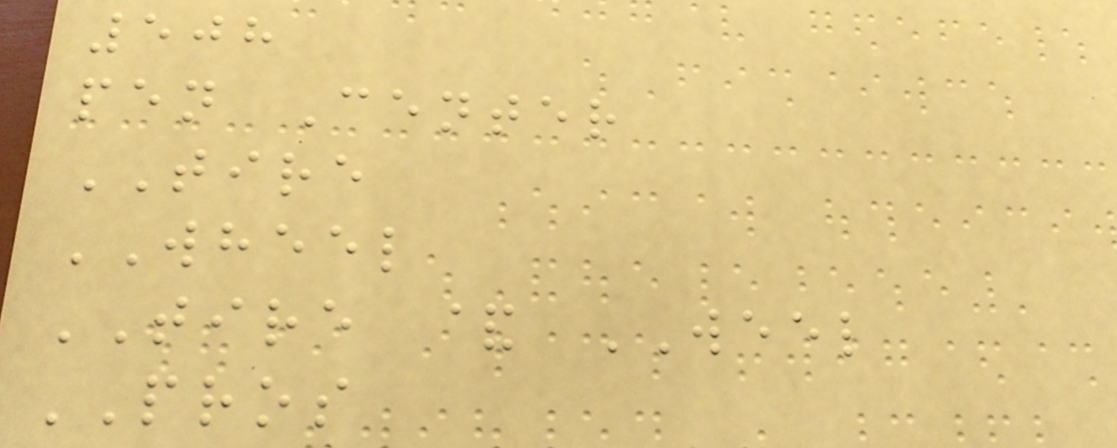508
pen Center
TIRE
WHEEL
TIRE & WEEL
PROS
